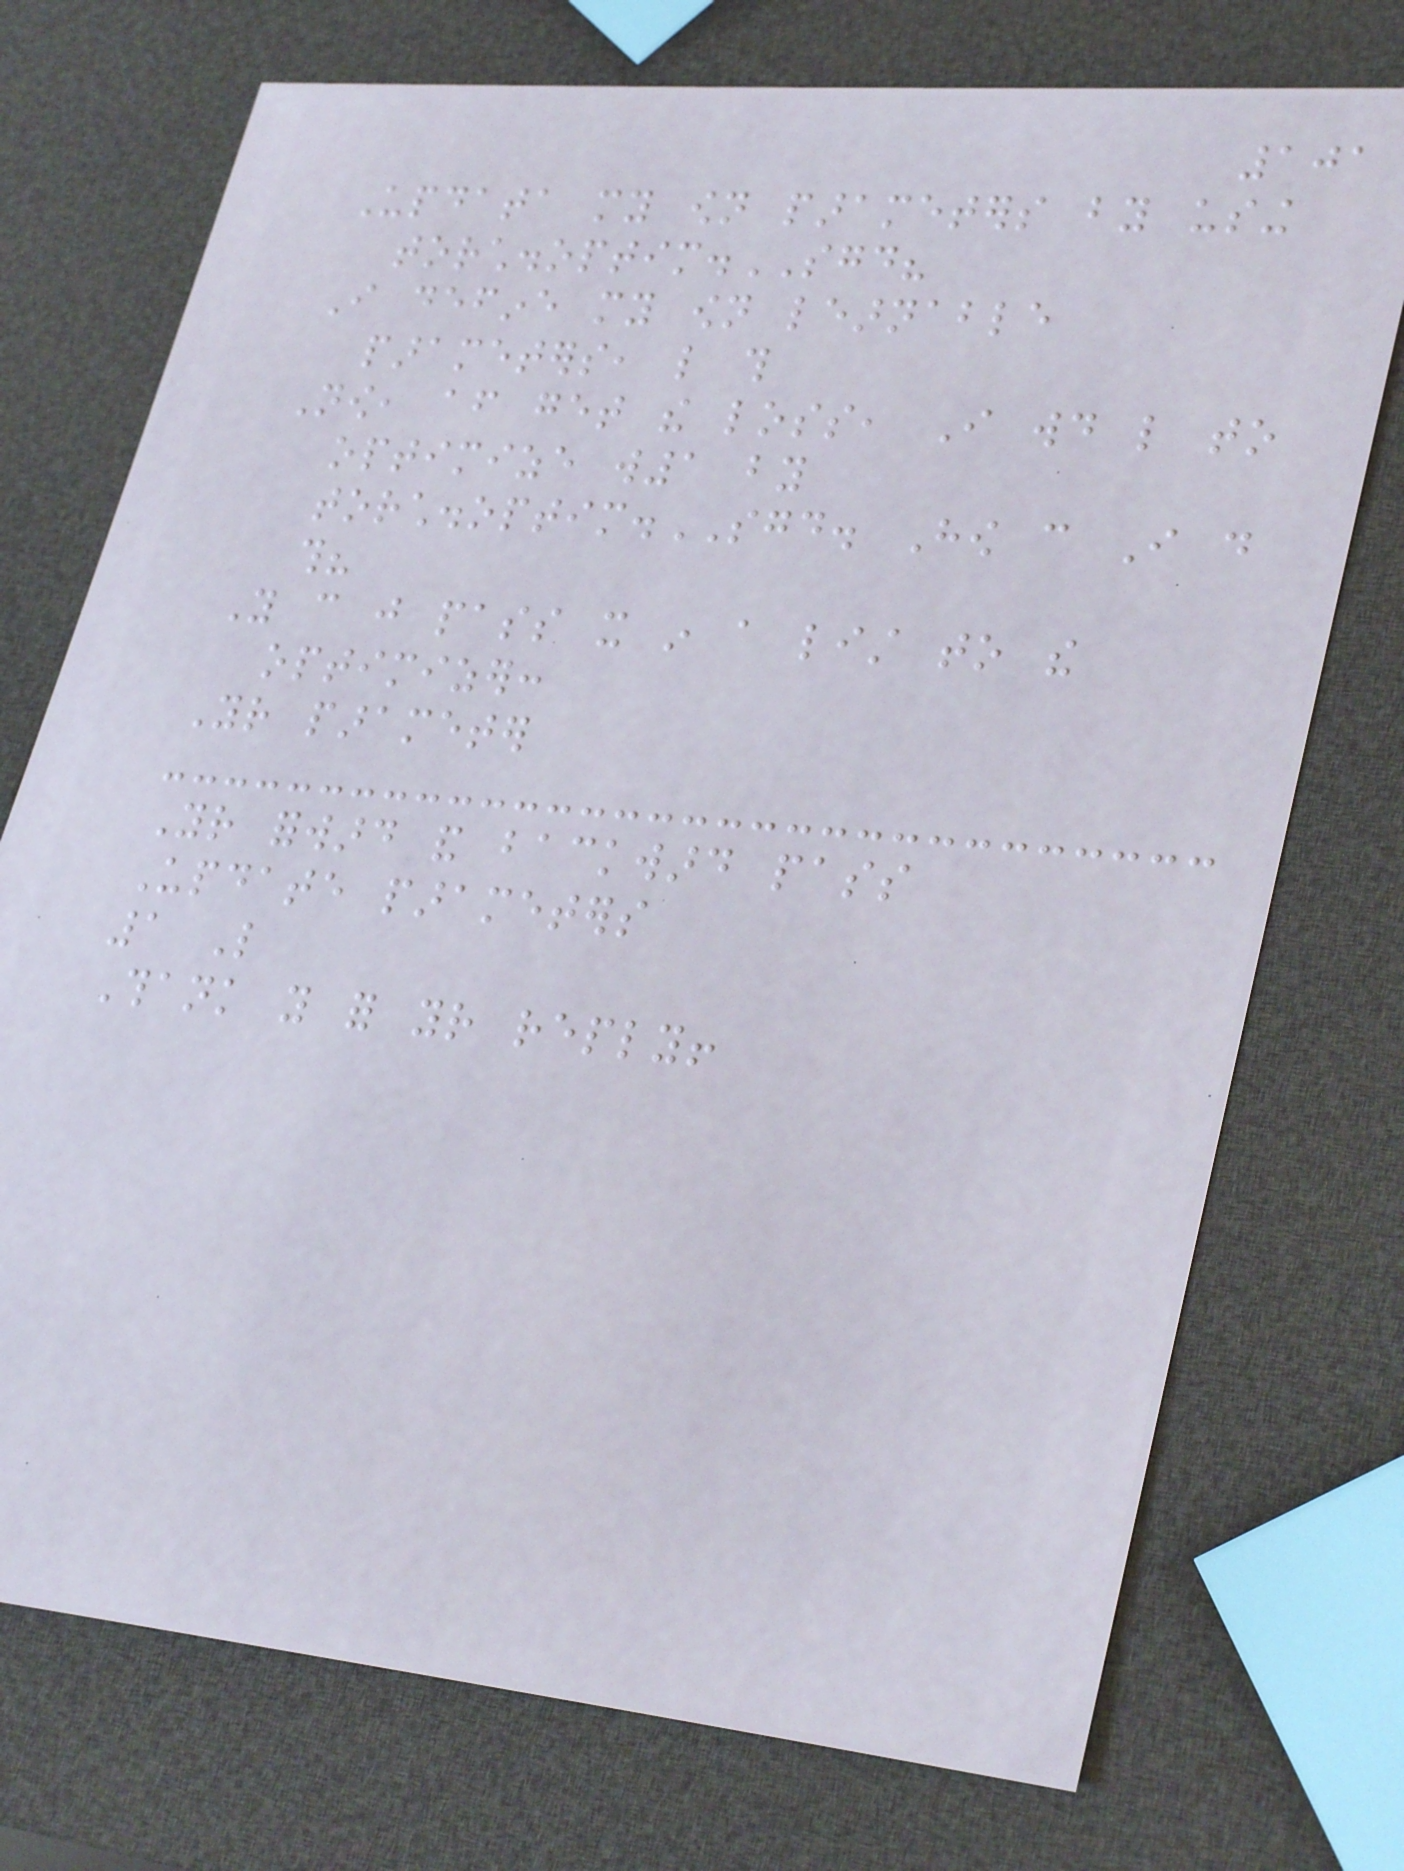101
Updata my own parameters by using
torch.optim.SGD?
I define my own learnable
parameters, like this
Now, after get the loss, I would like to
optimize w1 by
torch.optim.SGD. How can I do
this?
You can just pass it in a list to the
optimizer:
Your parameter
Your forward and backward pass
Update parameters
1 Like
Thank you for your reply!
